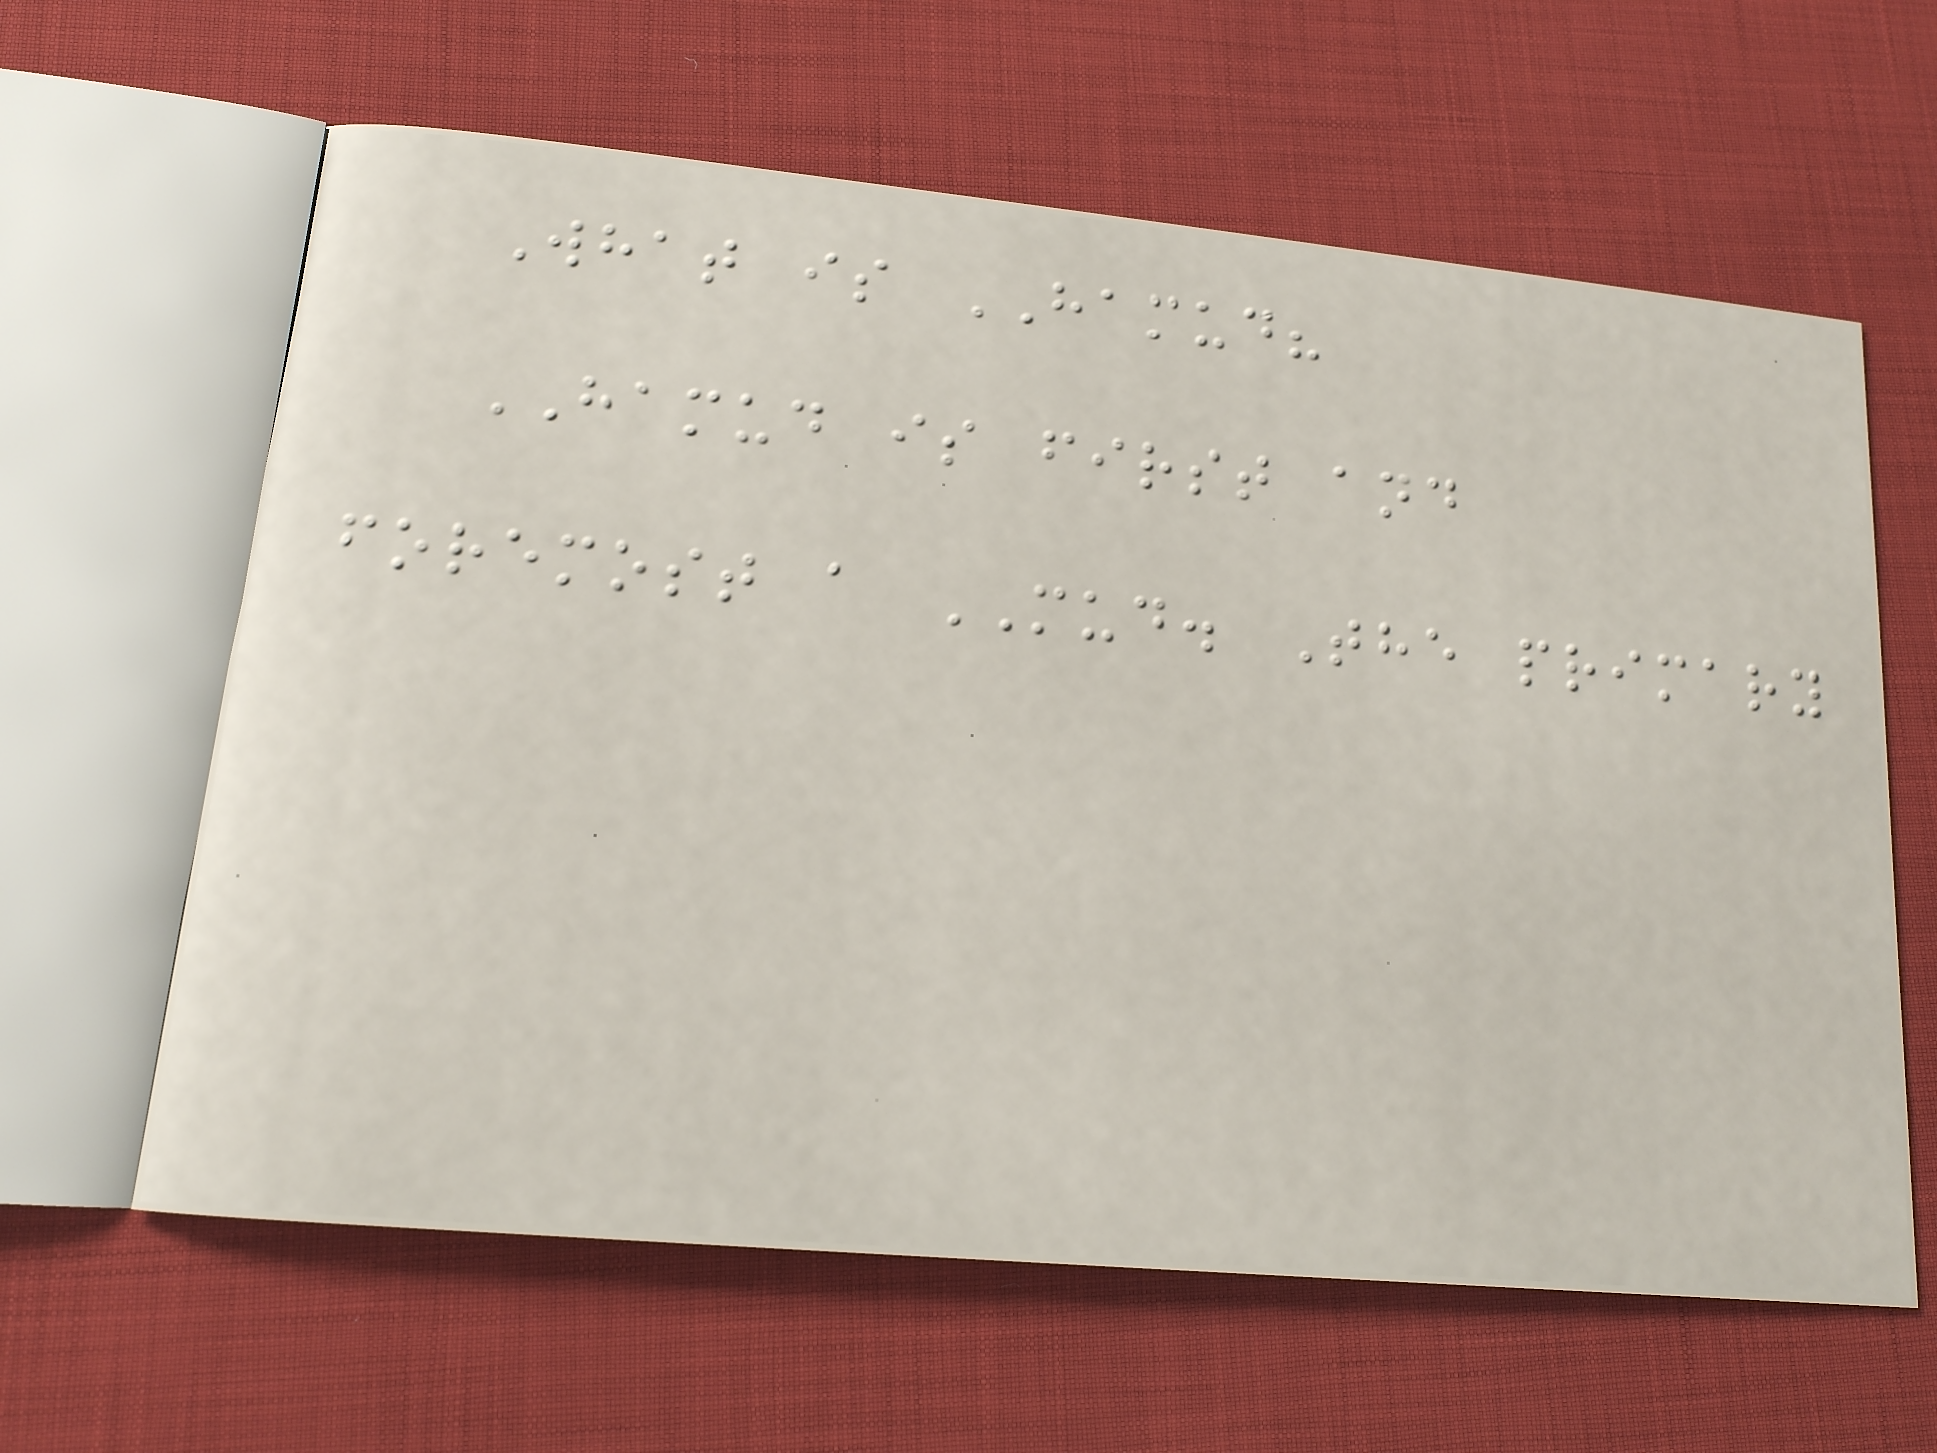What is HAMUD?
HAMUD is first and
foremost a MUD. The primary
